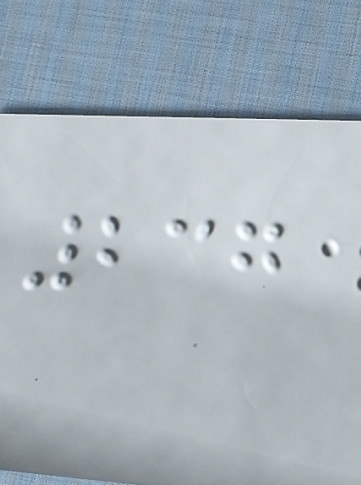237
